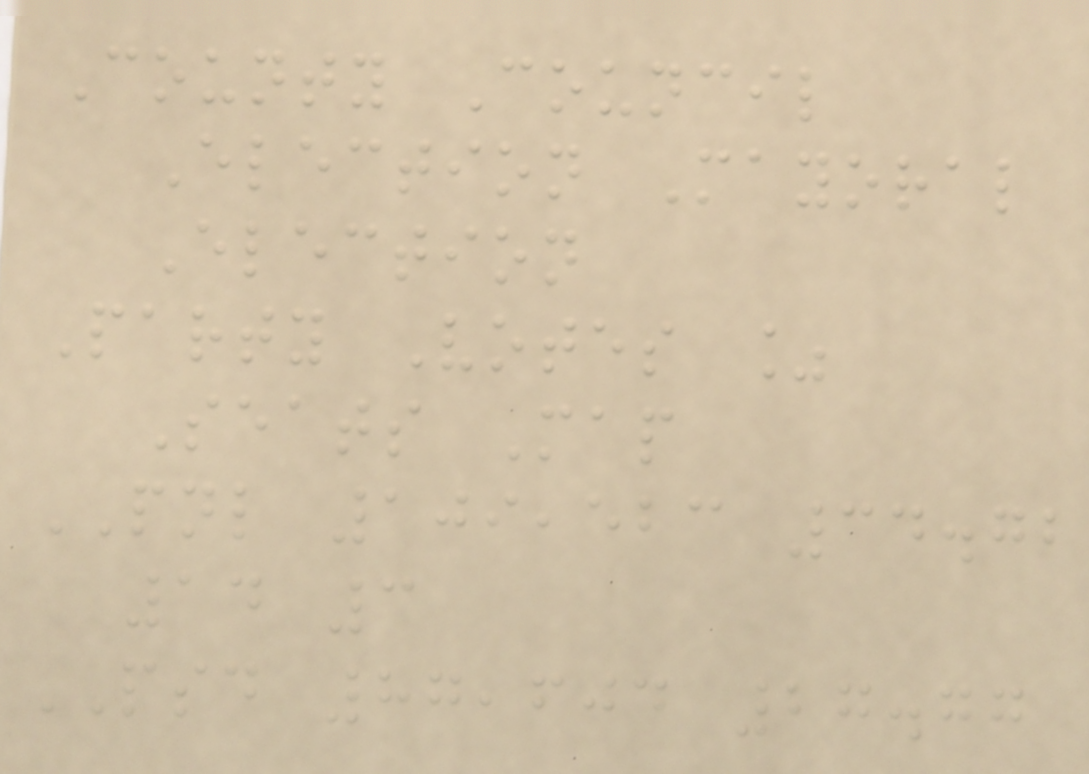County Council
Election Mayoral
Election
Party Votes %
Seats Map
PNL 109,523 34.72
14 3
PSD 87,604 27.77
